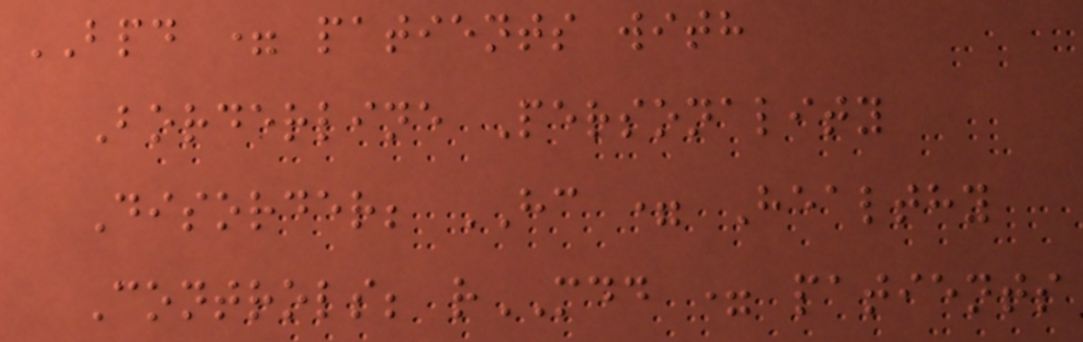BPD = patients with
Borderline Personality
Disorder; HC = Healthy
Controls; rMDD = patients
